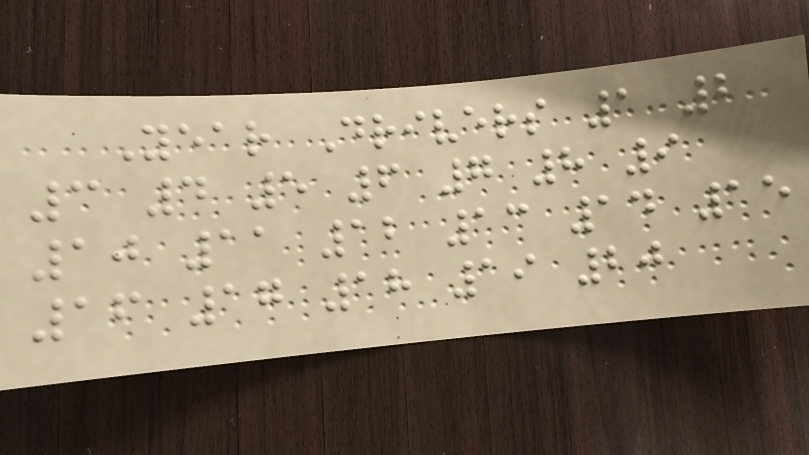Year Drivers 1 2
3 4 5 6 7 8 9
10 11 12 13 14 15
16 17 18 19 20
